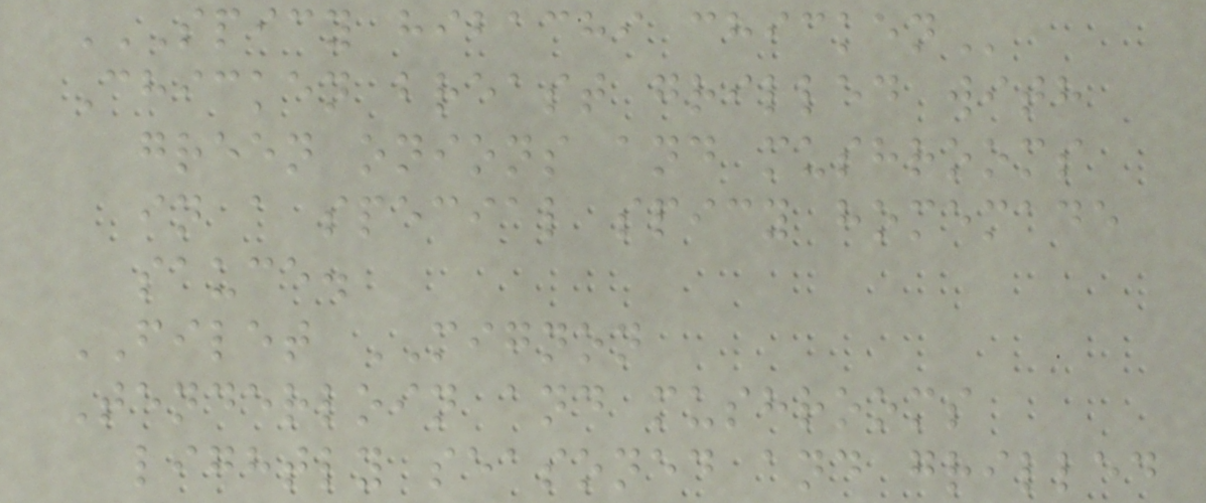SPICY HIBACHI CHICKEN
Chicken breast grilled with
green onions and mushrooms
in a special spicy homemade
sauce.
FILET MIGNON
Tenderloin and mushrooms
lightly seasoned and grilled
